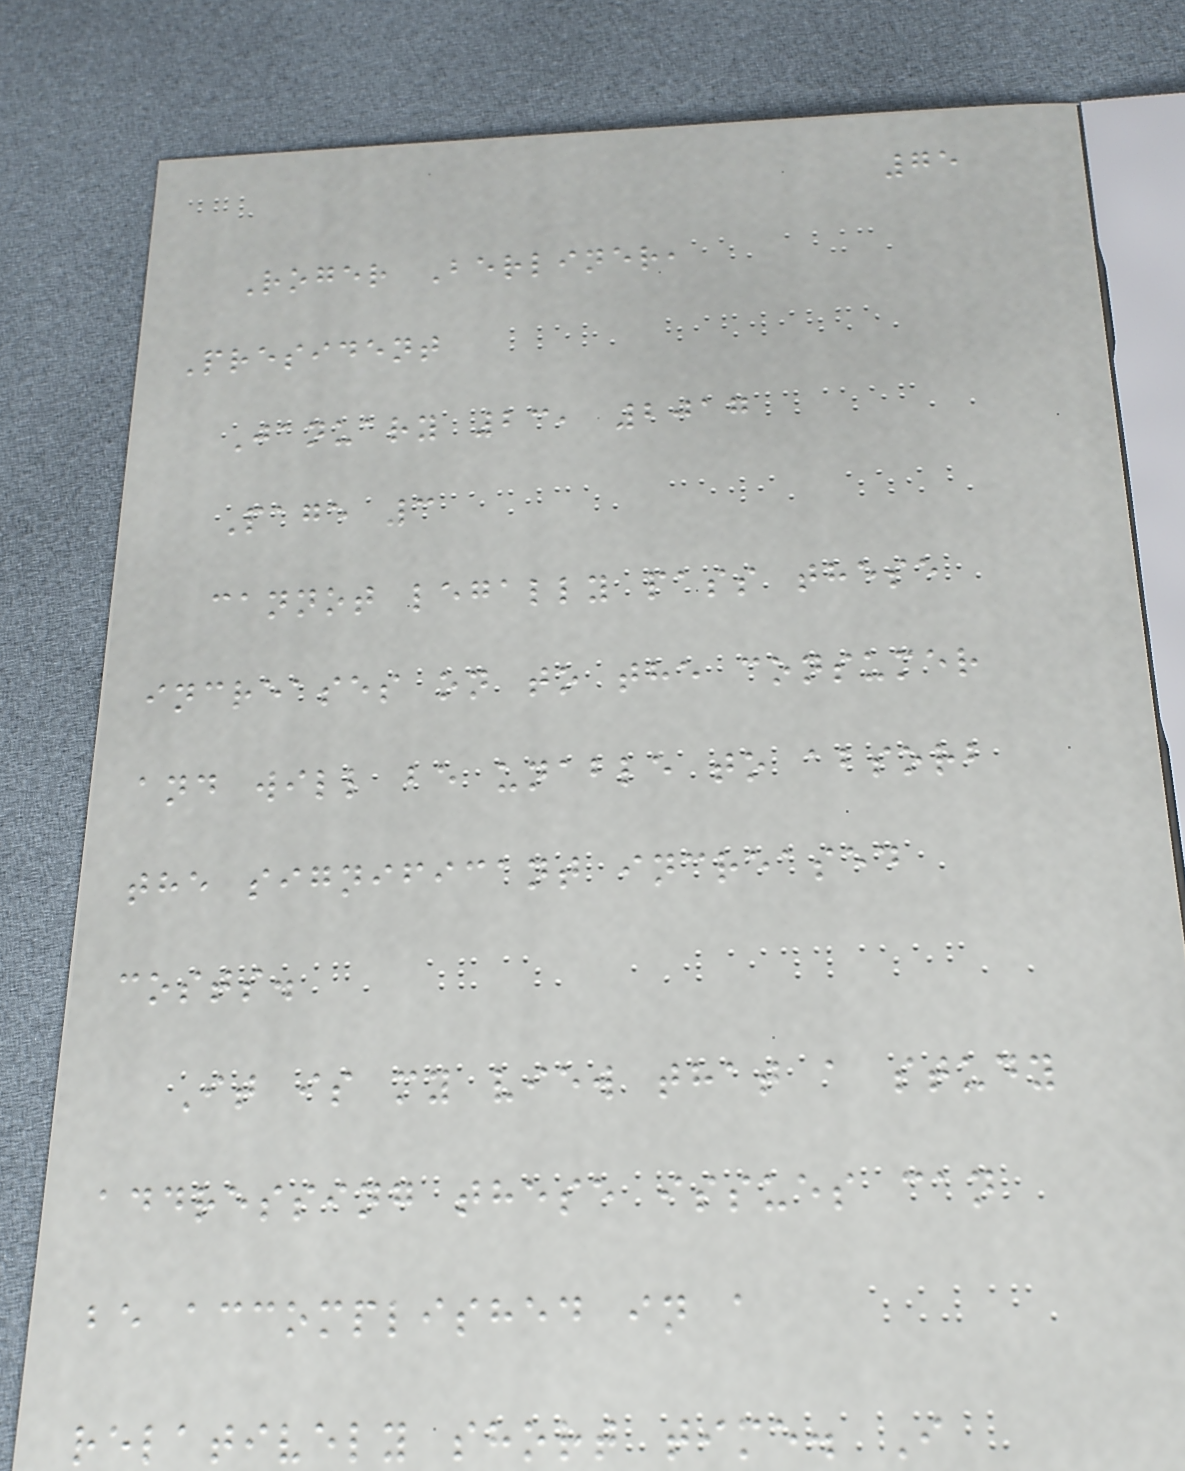75
Roger Berliner,
President
January 23, 2017
Page 3
cannot legally pass these
increases on to the consumer
and will be unable to absorb
the significant increased
costs.
It is my view that a study
addressing these issues can
be accomplished in a
relatively short time. I
